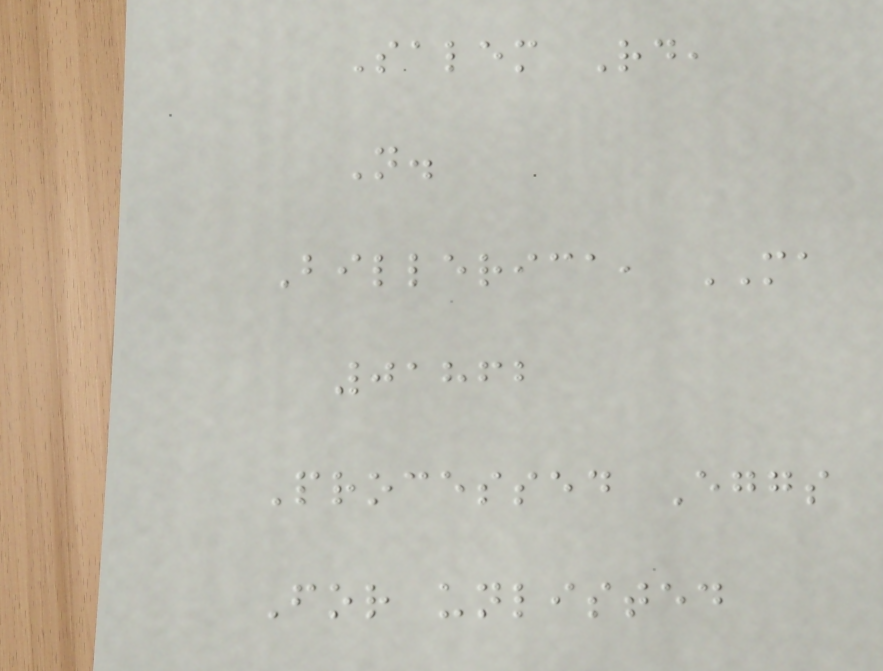Salem Rd,
N.
Billerica, MA
01862
Processed Eggs
For unlisted
